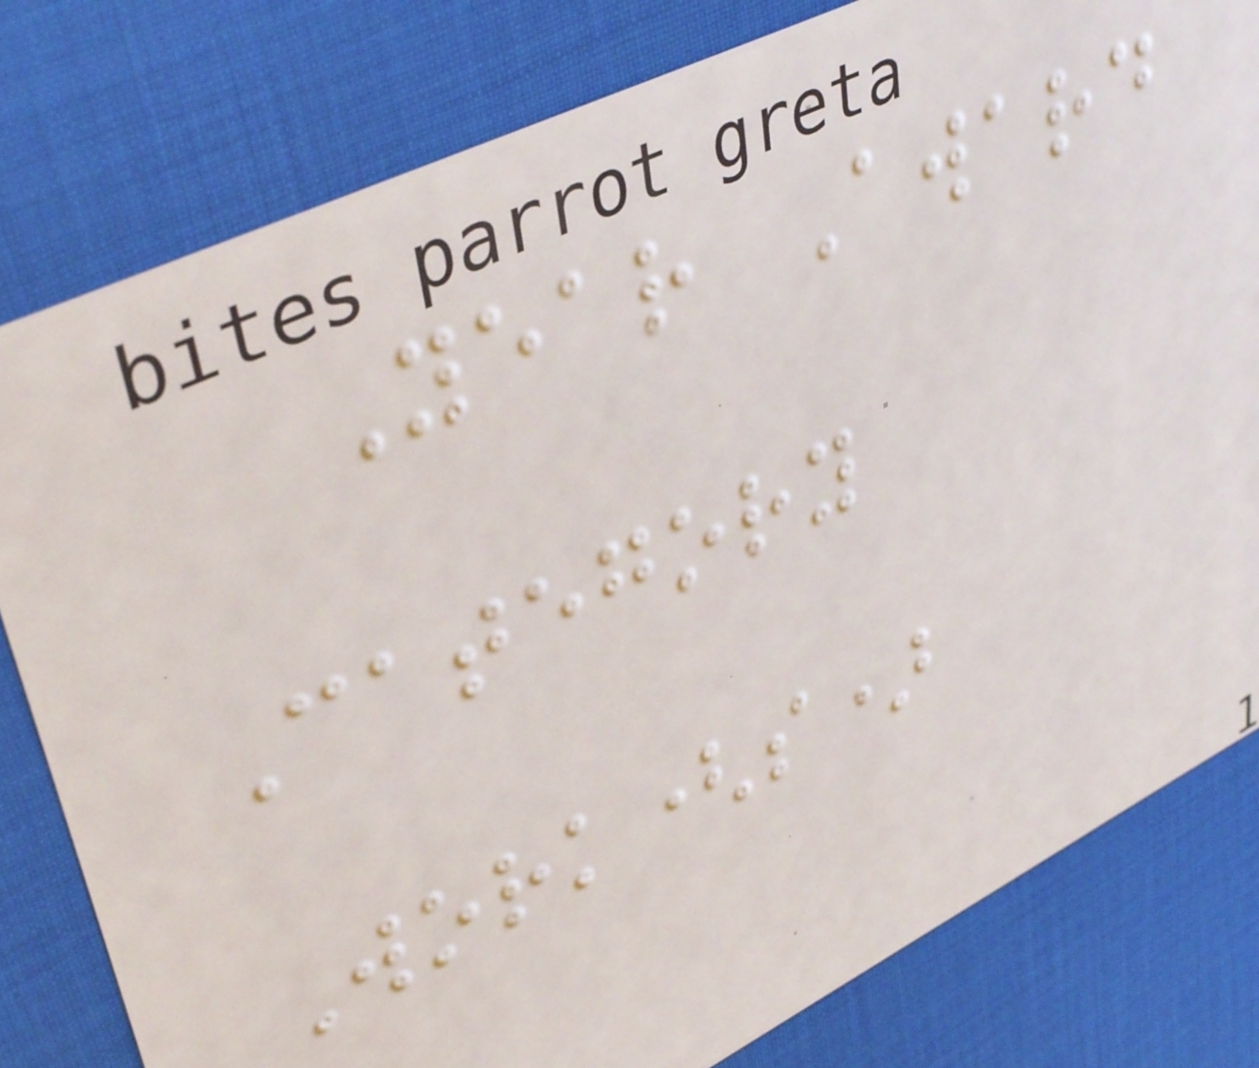Year Award
Category
Work(s)
